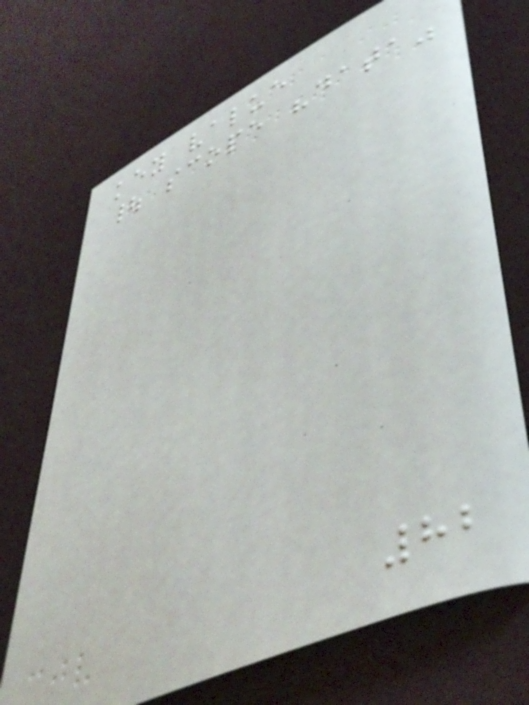key value
| scope "data"
82
